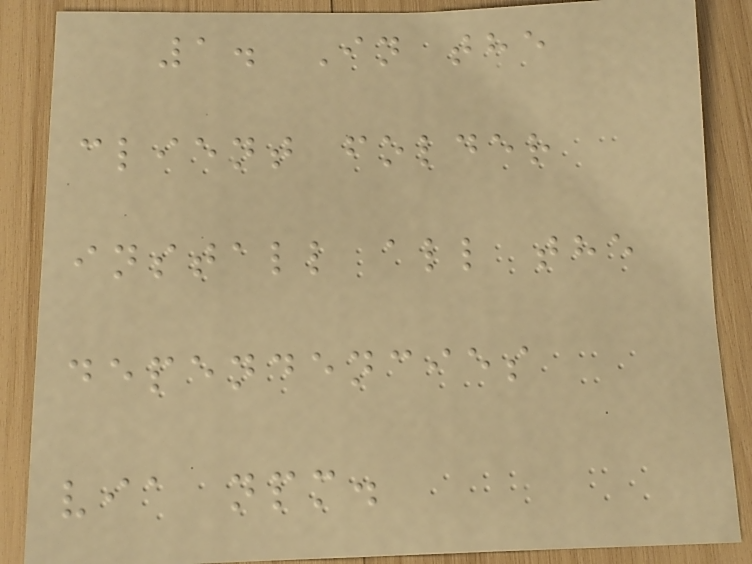1. In the
client folder
install all the
dependencies
via npm.
